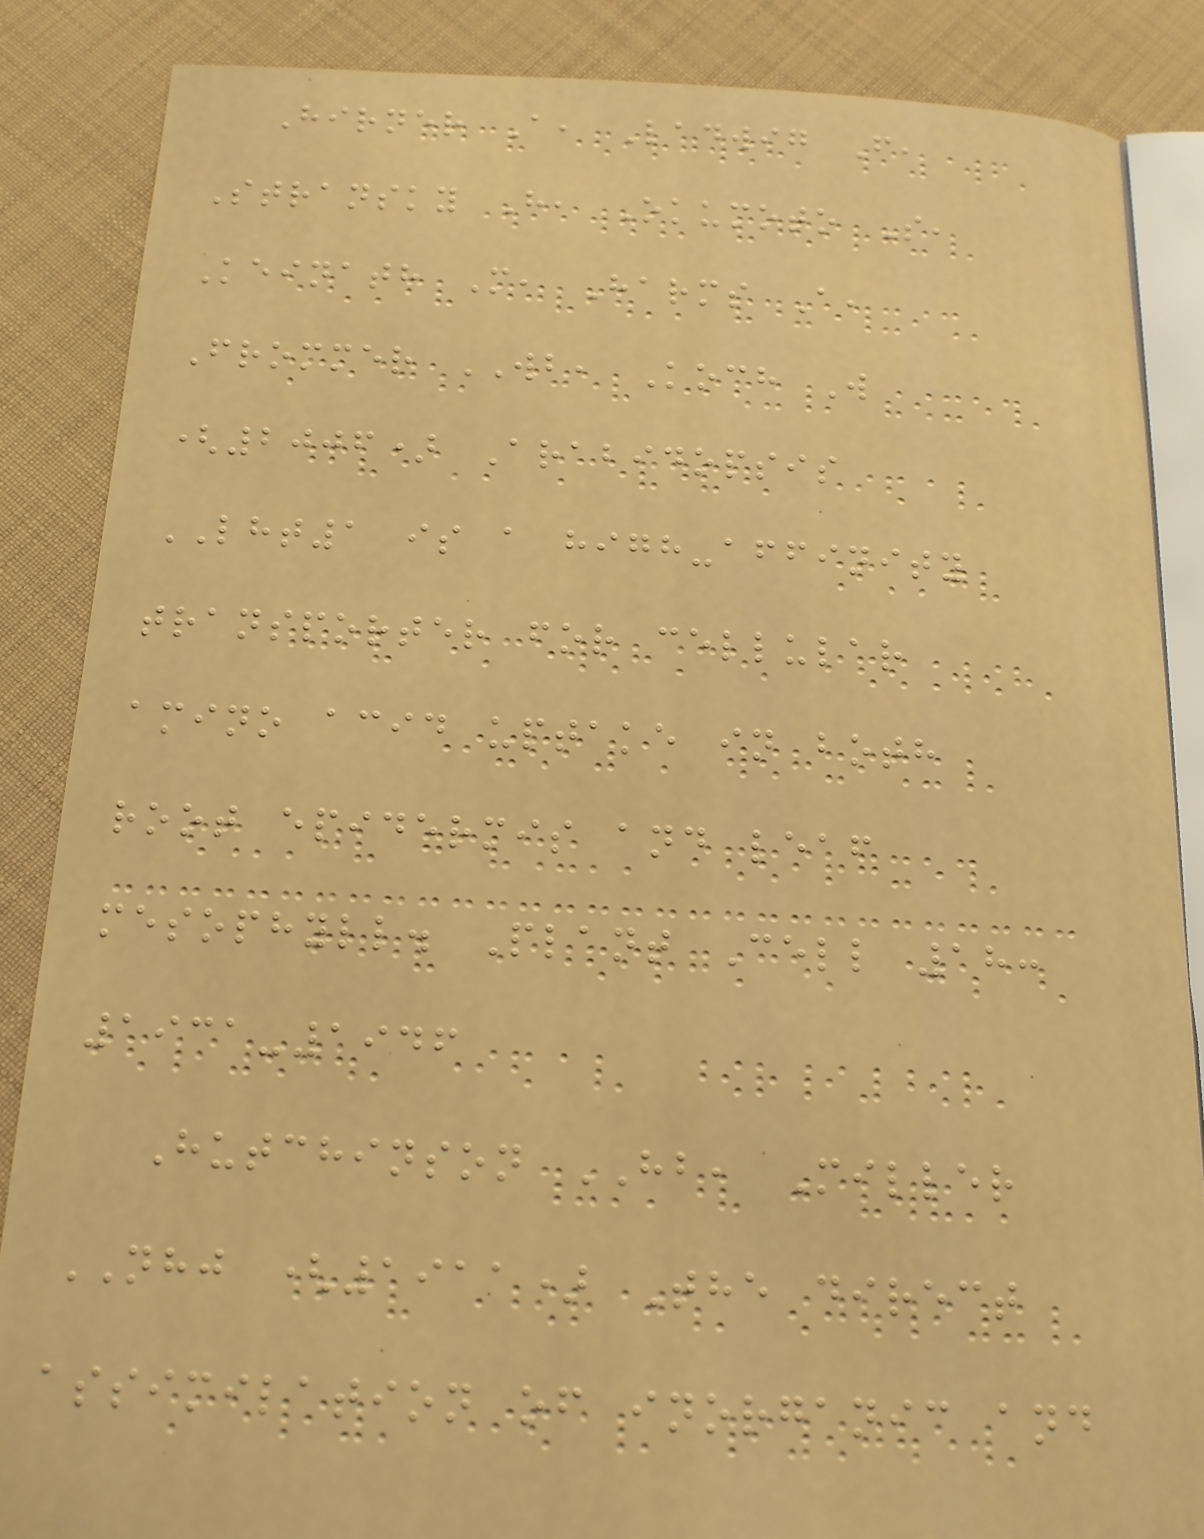Hirner A, Ladwig F,
Stransky H, Okumoto S,
Keinath M, Harms A,
Frommer WB, Koch W
(2006) Arabidopsis
LHT1 is a high-affinity
transporter for cellular
amino acid uptake in both
root epidermis and leaf
mesophyll. Plant Cell 18:
1931-1946
Hutchinson HB, Miller
NHJ (1911) The direct
assimilation of inorganic and
